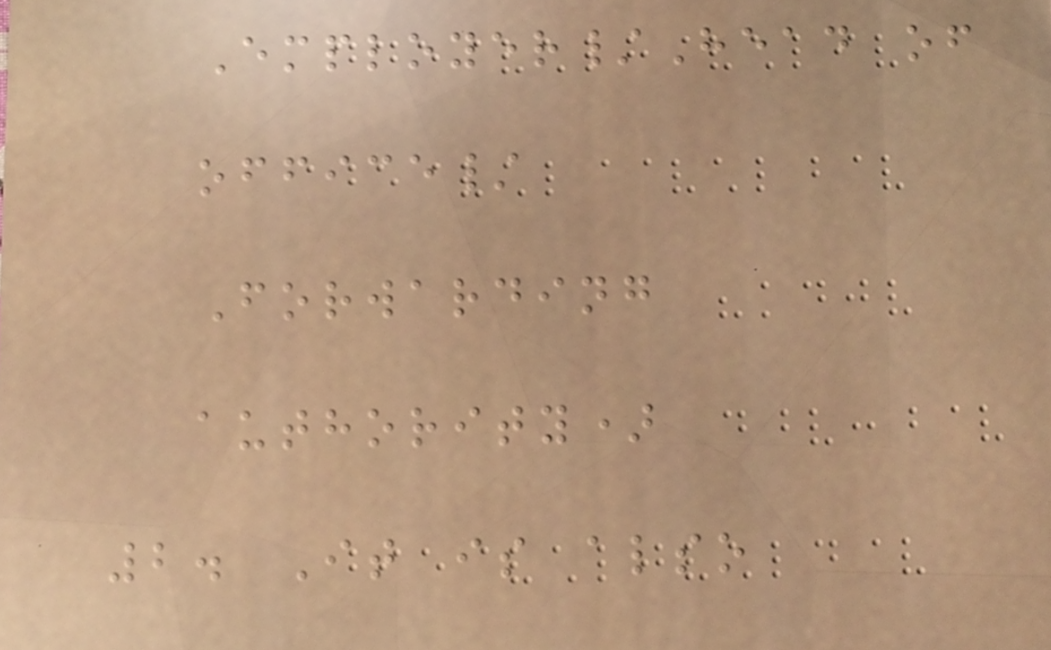Employer/Head of
office/
Forwarding
authority)
2. It is also
